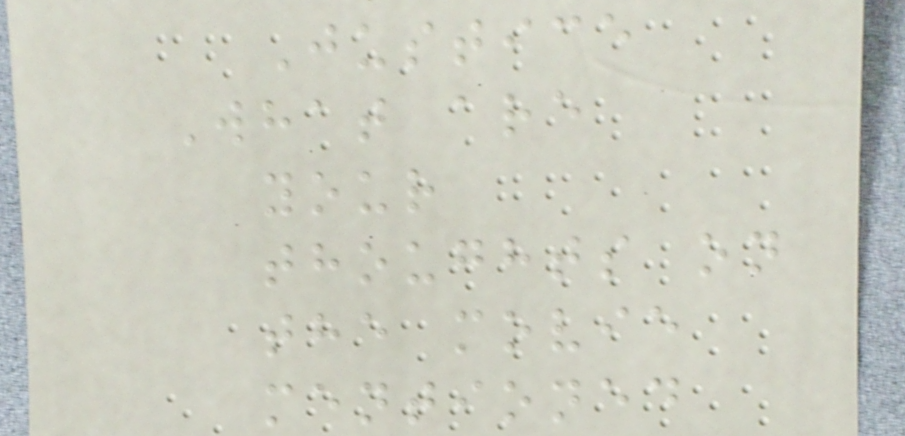Justice
What are
your
thoughts on
the movie
mentioned
